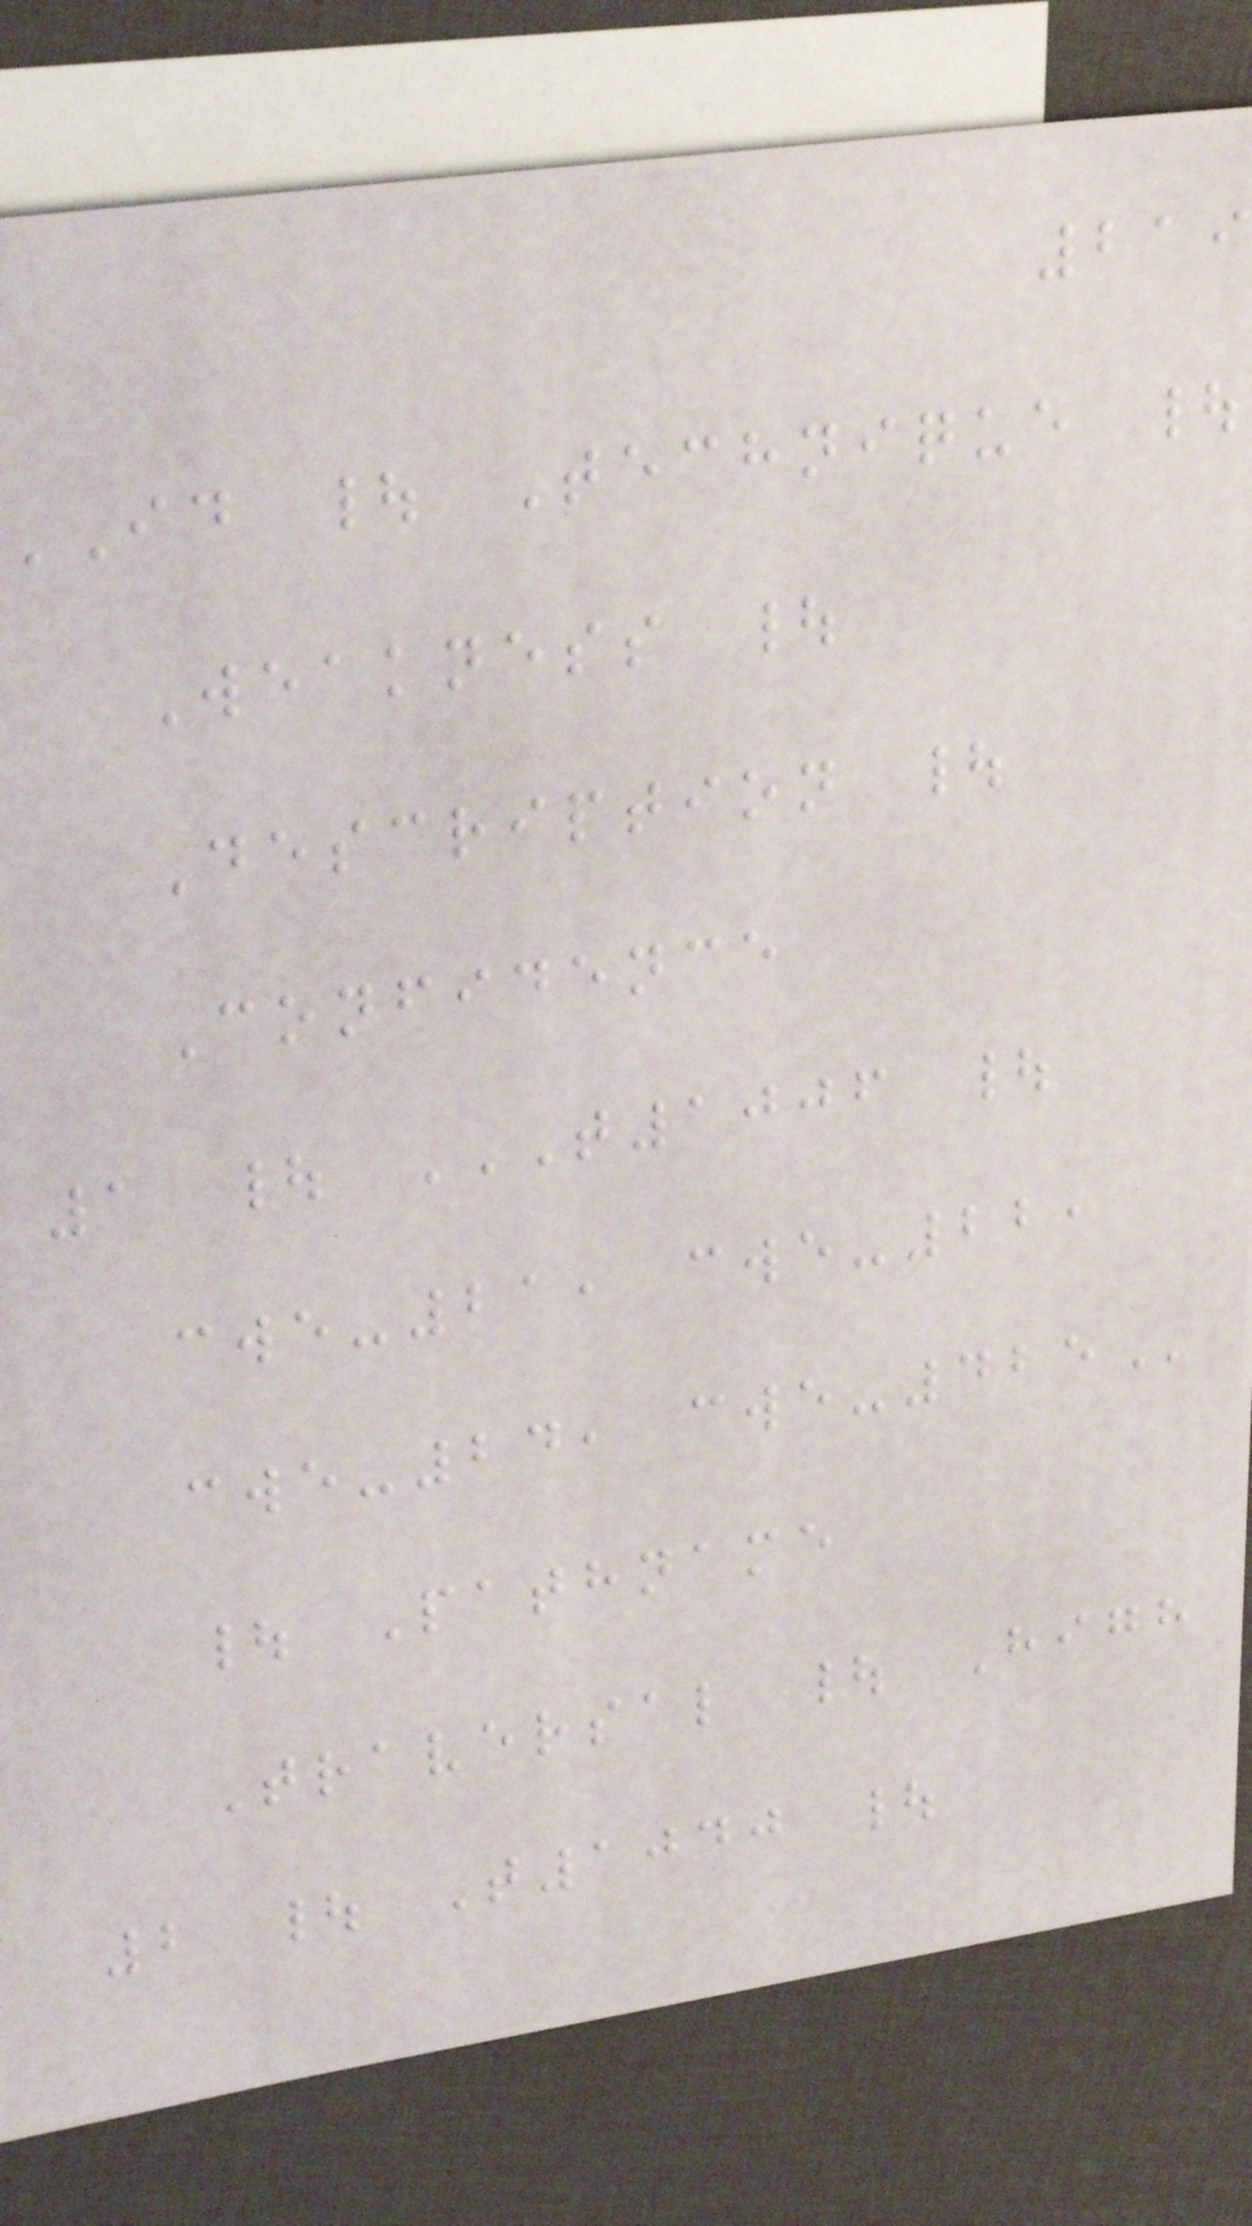219
id | Technique |
Weakness |
Description |
Confidence
1 | T1006 |
cwe-21, cwe-22,
cwe-24,
| Pathname
Traversal | High
2 | T1040 |
